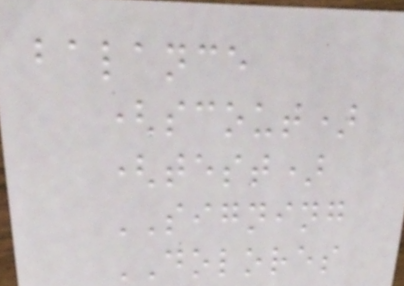balance
(scout)
(test)
SIGNING
DOLORES
